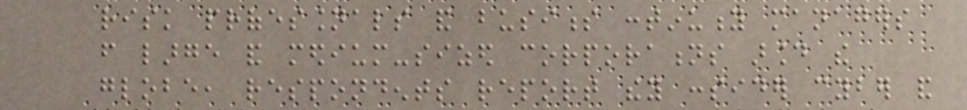risk professionals and business continuity managers
from large and medium-sized corporations around the
globe, respondents report they consider cyber and
